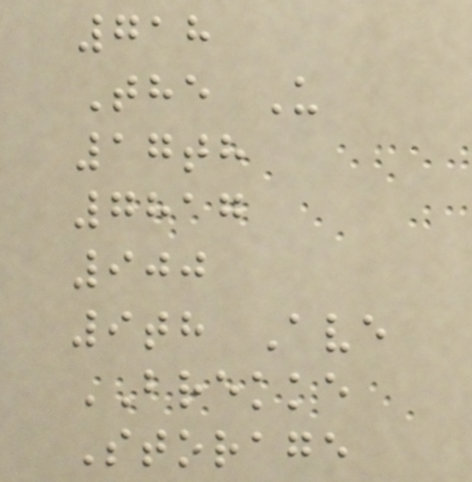718
The U
17th
7817
900
9th Ave
BREKKE
Storage
